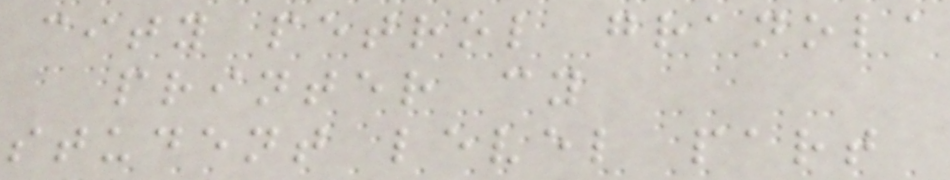city petrol granola
printer cy
student level part
